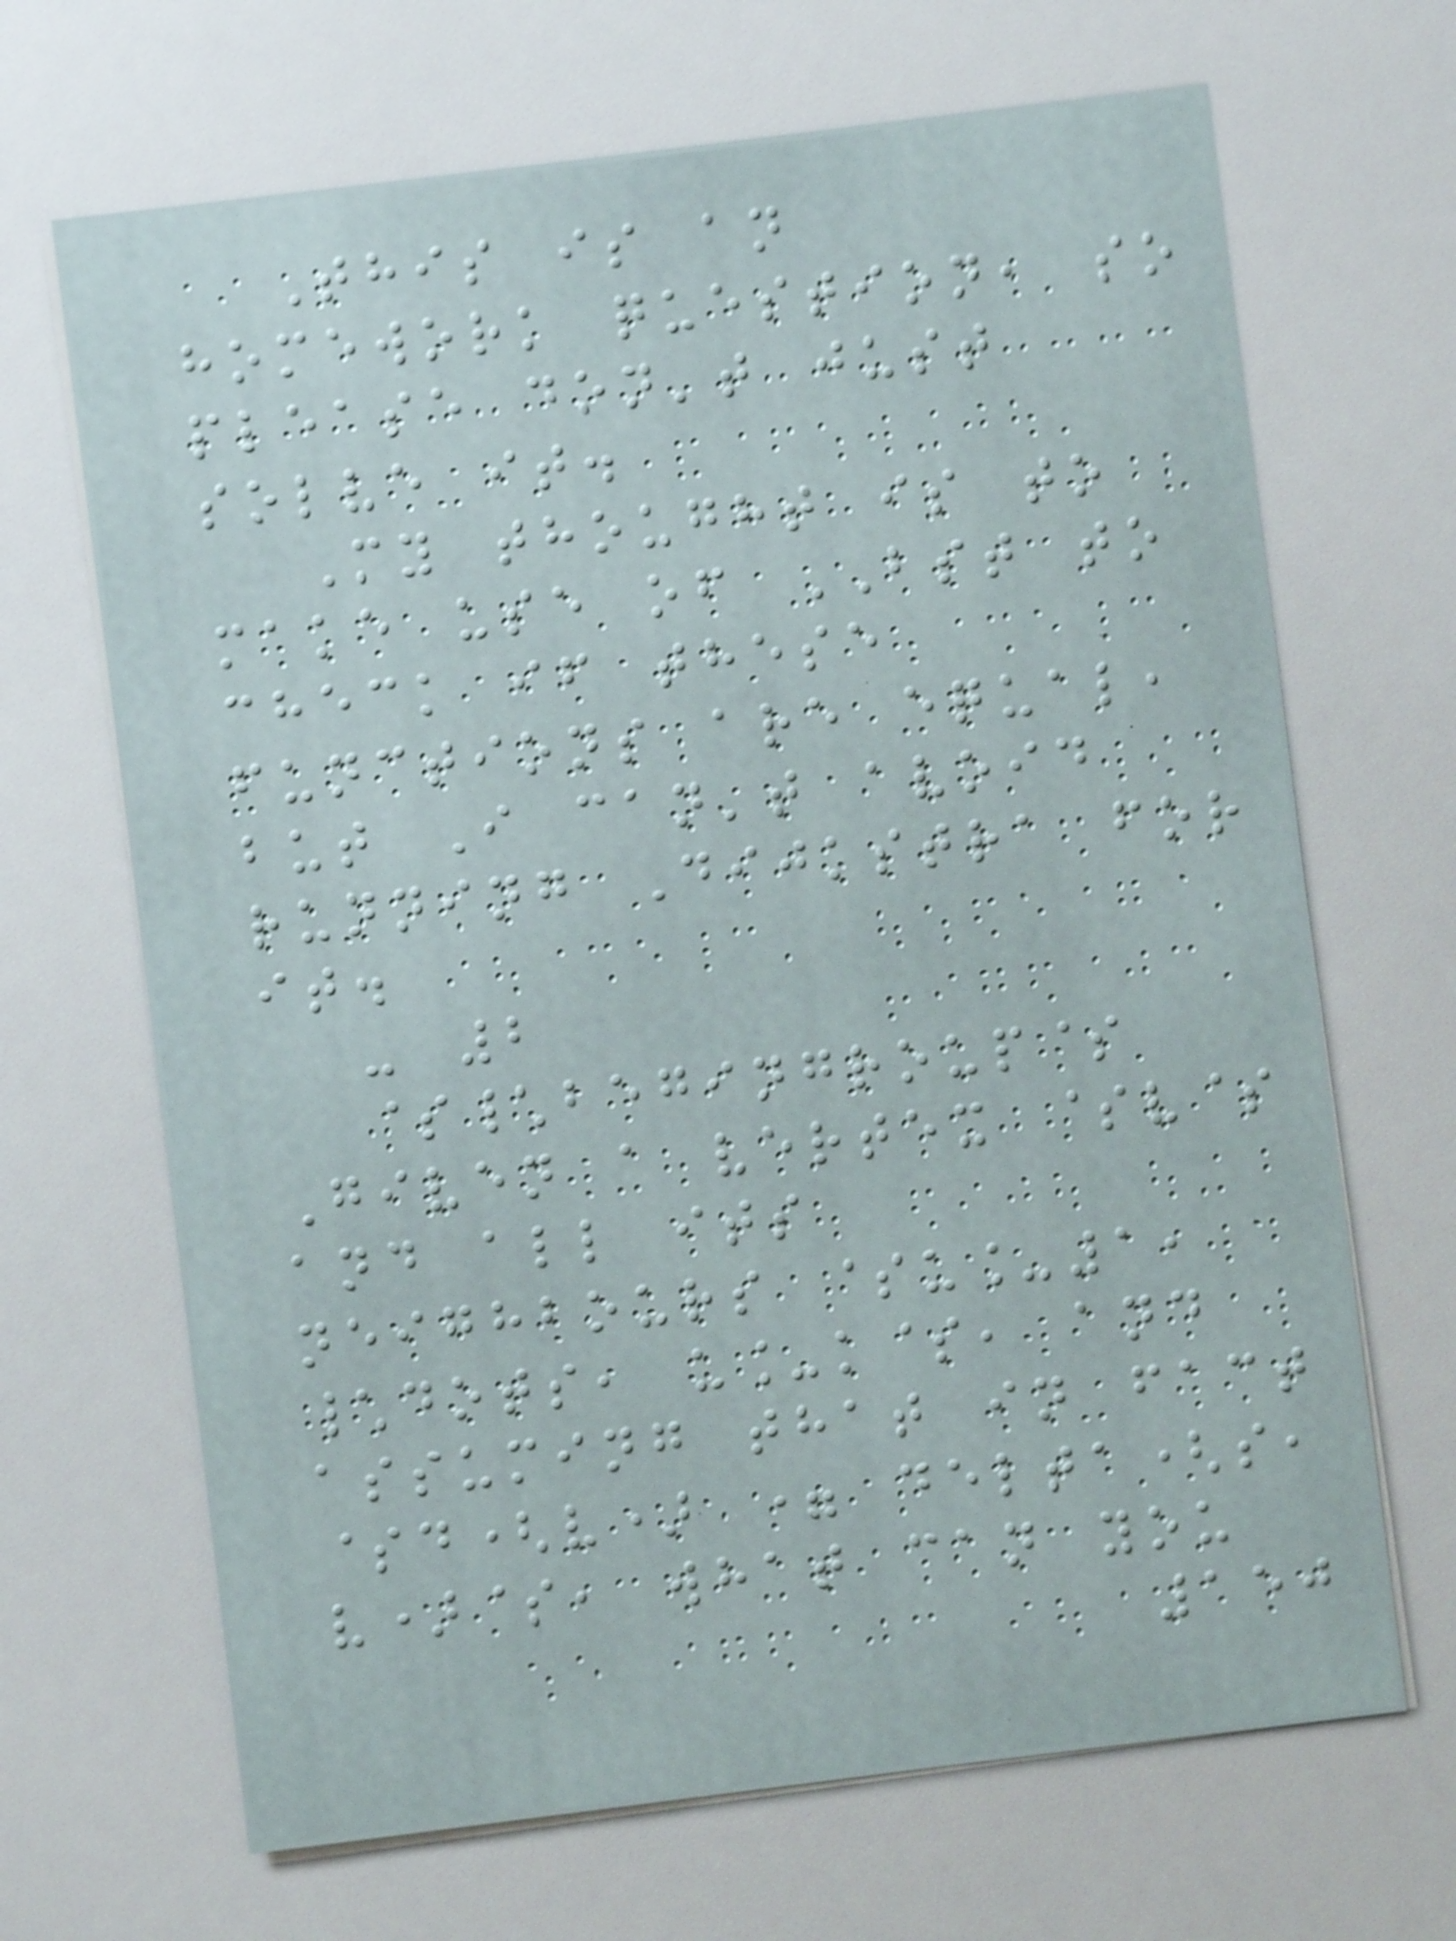This is an
homework question, so
please don't just
solve it.
My thought is to
make use of BST to
check if these
functions are equal,
but I can't avoid
running Dijkstra for
it.
- 2
$\begingroup$
Given a vertex $v$
and all its
neighbours $u_1,
\dots, u_k$, and
assuming that in fact
$d(v) = delta(s,
v)$, what can you
150
